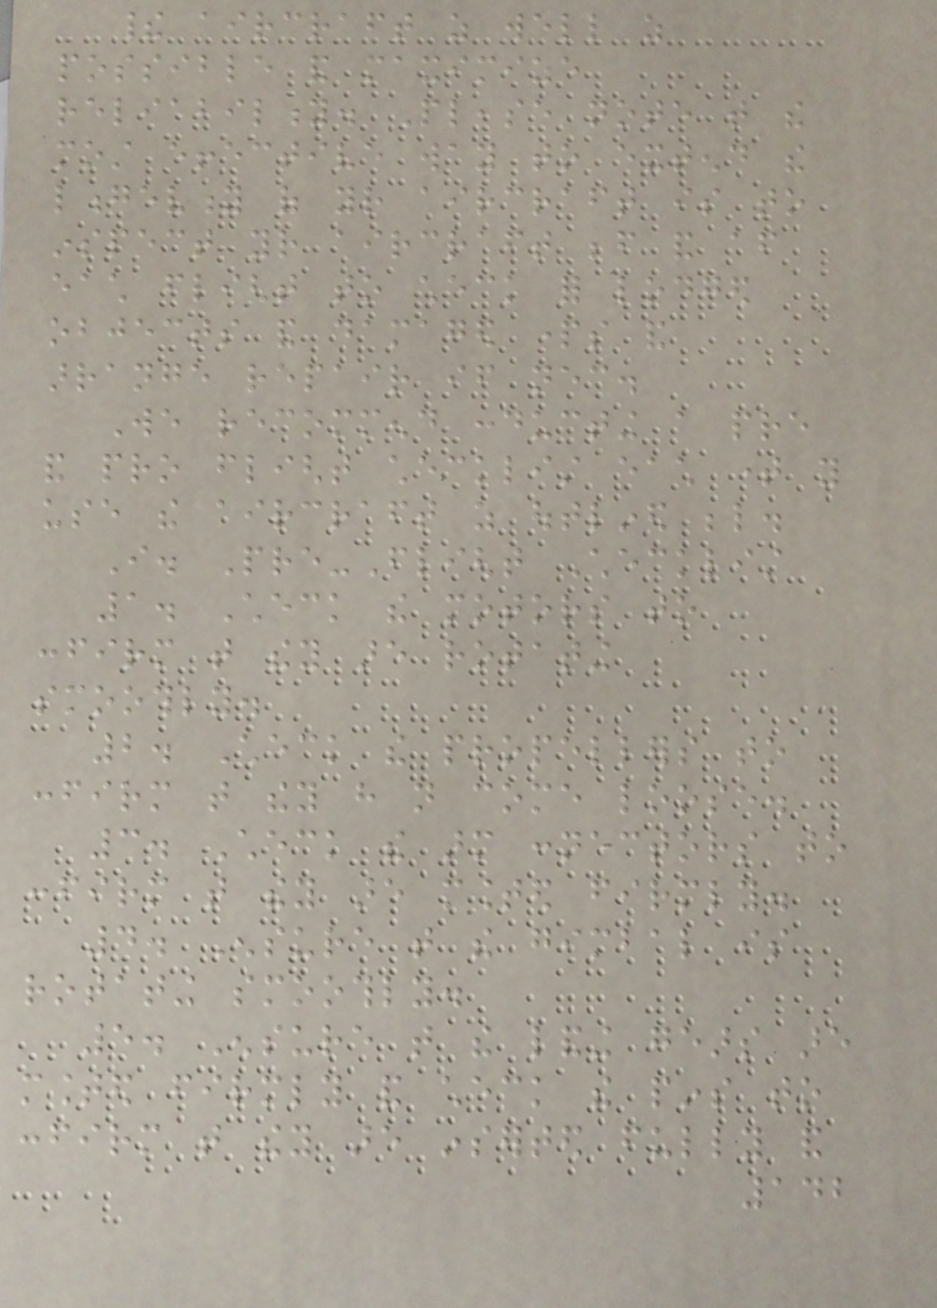their aircraft as well as
possible and maximize
reliability. Please note that the
most effective way to extend the
longevity of your aircraft is to
inspect your aircraft before and after
each flight to check for lodged
objects and damaged parts and
arrange repair if necessary.
We recommend conducting a pre
and pro flight checklist each time you
use the aircraft as outlined below.
I. Pre-Flight Checklist
1. Check the motors to
confirm that they are rotating
smoothly.
2. Check the propellers to
confirm that they have not come loose.
3. Check the arm connectors to
confirm that they are mounted firmly.
4. Ensure that the gimbal is
rotating smoothly.
5. Ensure that the landing gears are
mounted firmly and check the pins to
confirm that they are inserted fully and
142
